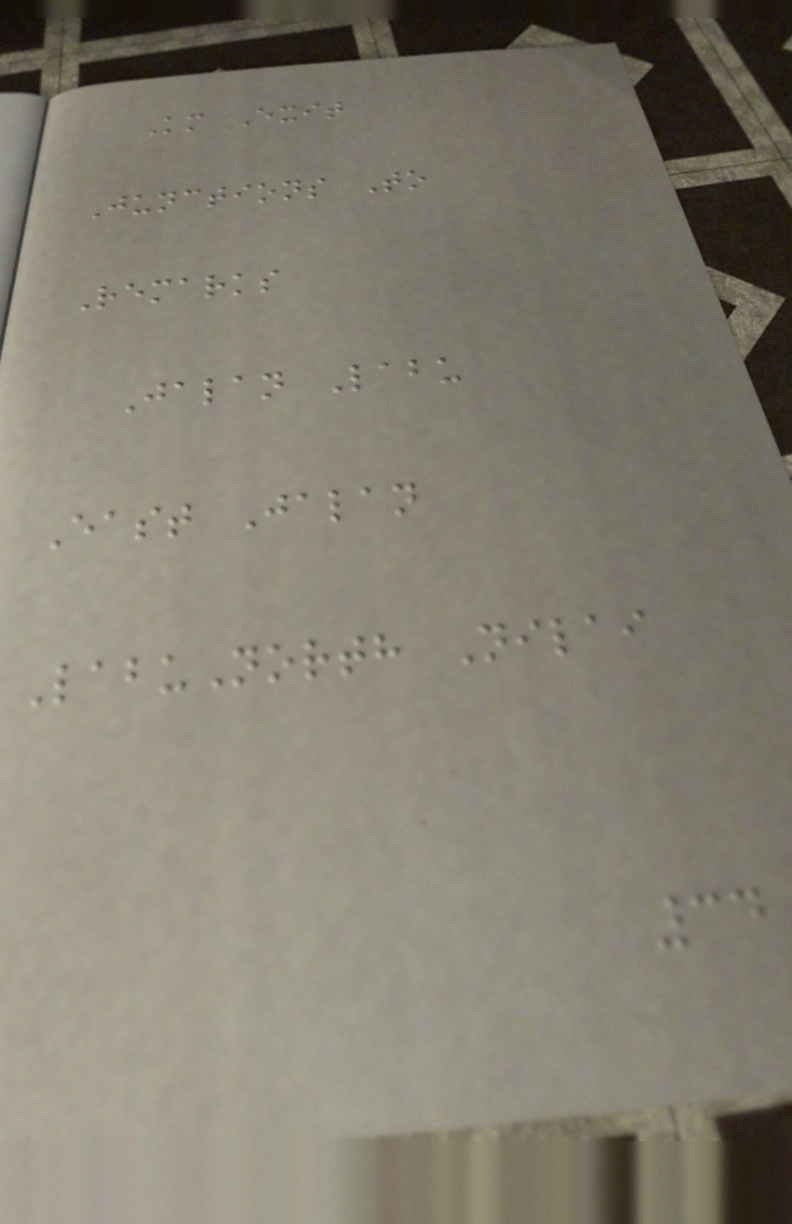Km Exit
Junctions To
Remarks
Jalan Labu
East Jalan
LabuNorth Nilai
34
